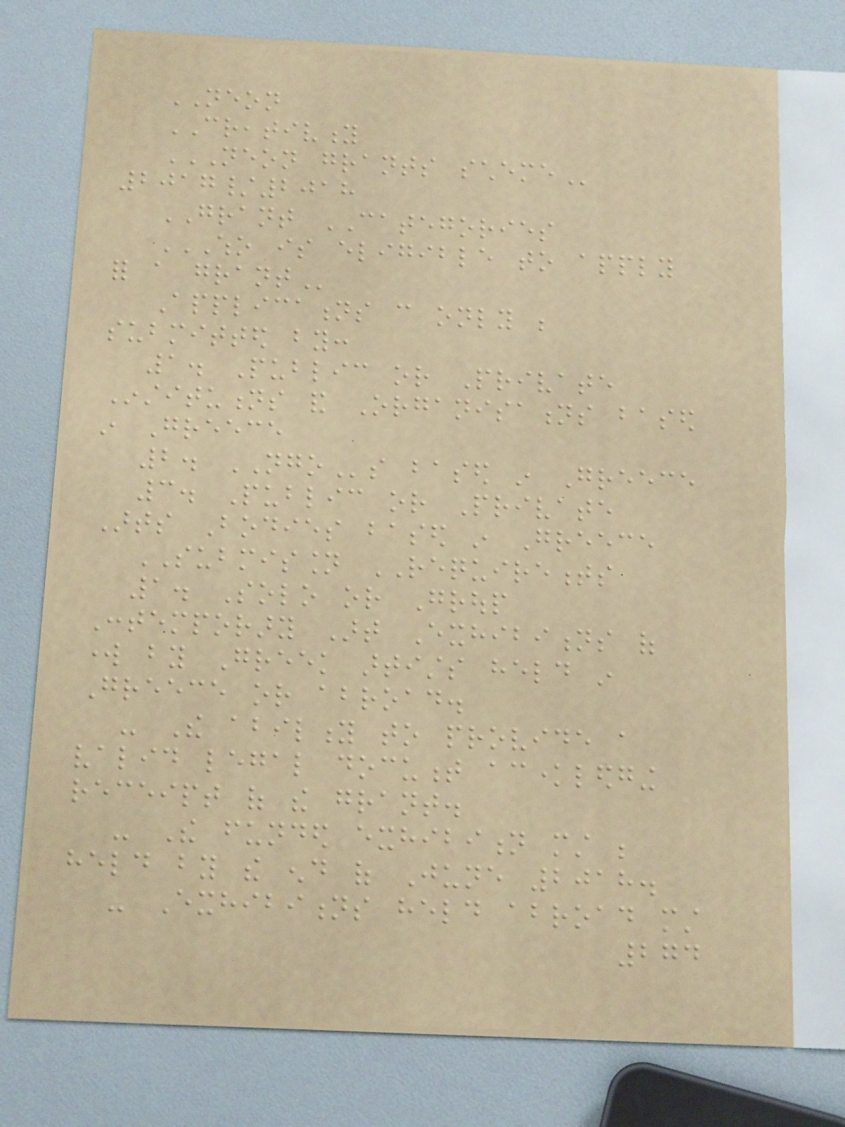NEON
CREATIVITY
NEON GRANTS SCHEME
2017/2018
GRANT CATEGORIES
WHO IS ELIGIBLE TO APPLY
FOR A GRANT
Applications can only be
submitted by:
1. Public or Private
Institutions and Organisations based
in Greece
2. NGOs based in Greece
3. Public or Private
Arts Bodies based in Greece
SUBMISSION REQUIREMENTS
1. Solo or Group
Contemporary Art Exhibitions of
work by Greek artists held in
Greece or abroad.
- The ability to provide a
valid legal document acknowledging
receipt of the grant.
- The funded exhibition must be
held by the end of June 2018.
- Exhibitions held abroad must
274
